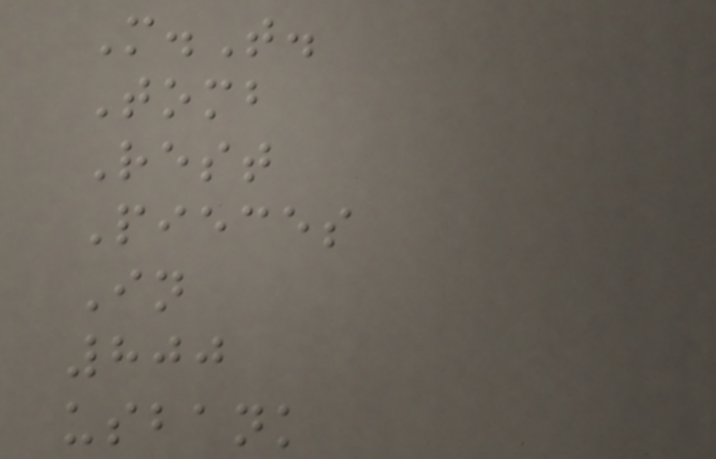M.T.
Tomb
Rest
Pieces
In
800
usbank
